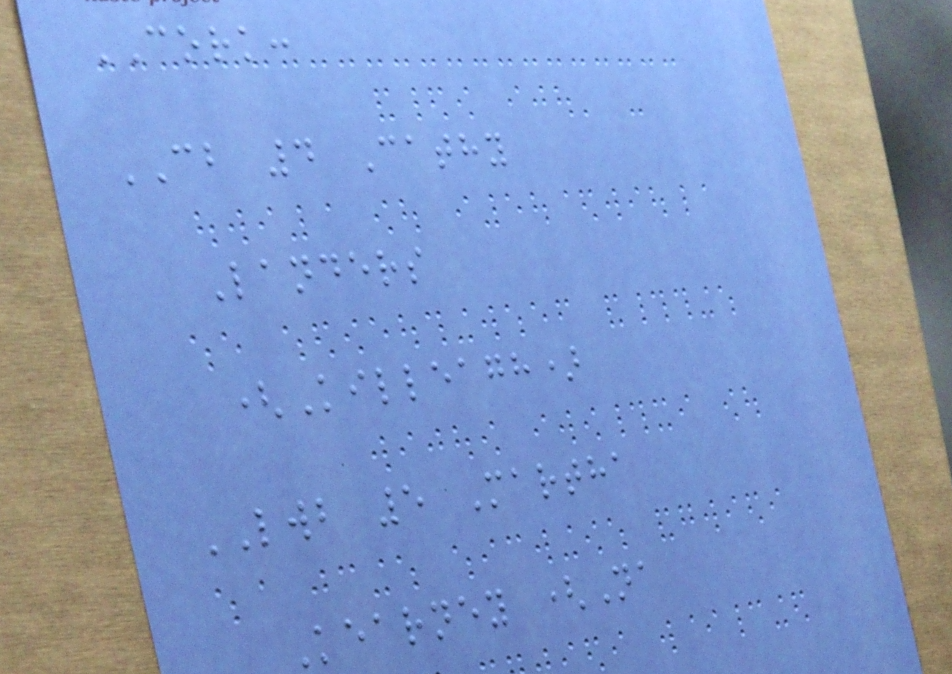CORK:
CB 4 Cathy
Landers
(Killeagh)
LWB 5 Martha
Kearney (Na
